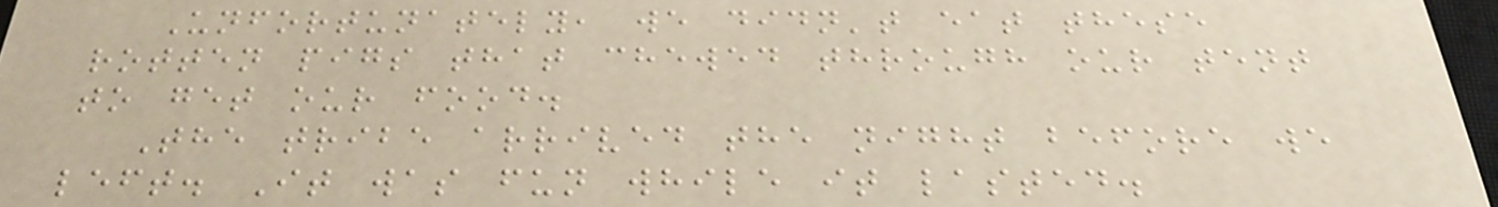Unfortunately, we didn't eat these
rotten pigs that chewed through our tent
to get our food.
The tribe arrived the night before we
left. It was fun while it lasted.
